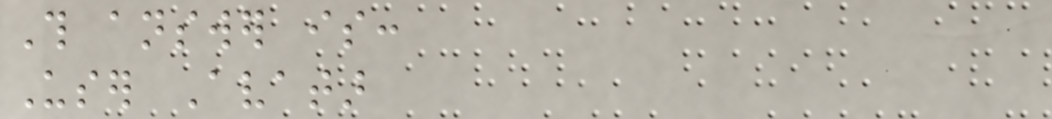This answer is:
User Avatar
